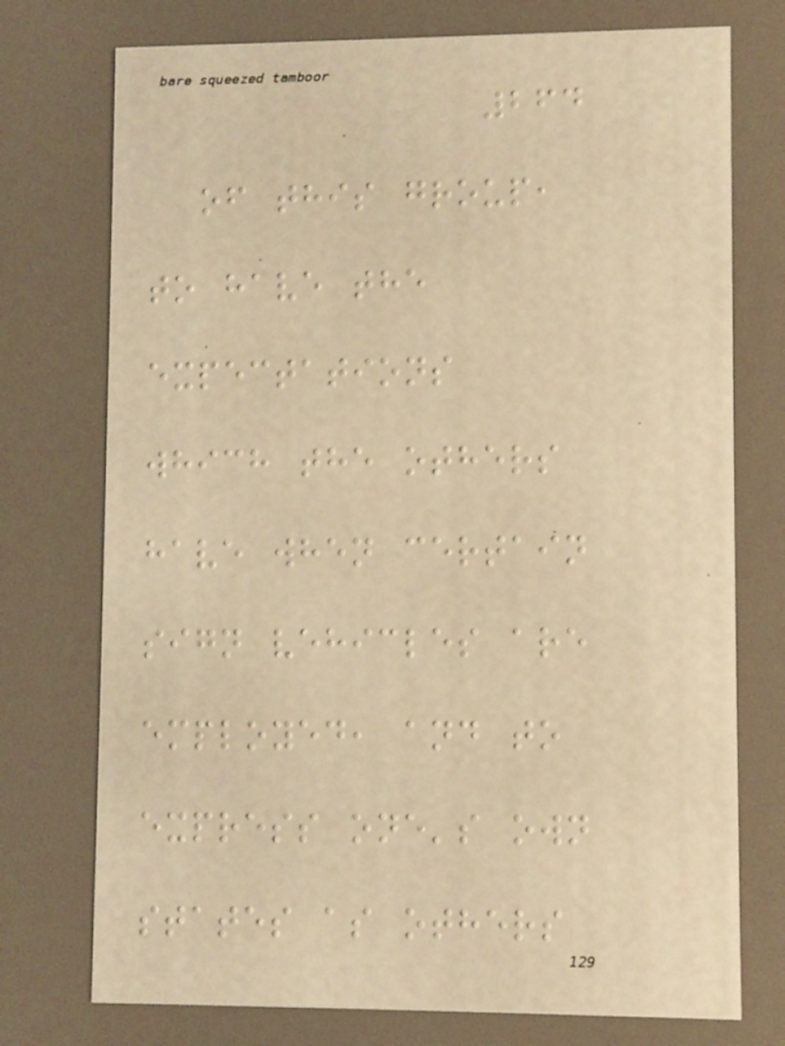264
of this group,
to have the
expectations
which the others
have when certain
sign vehicles are
employed, and to
express one's own
states as others
